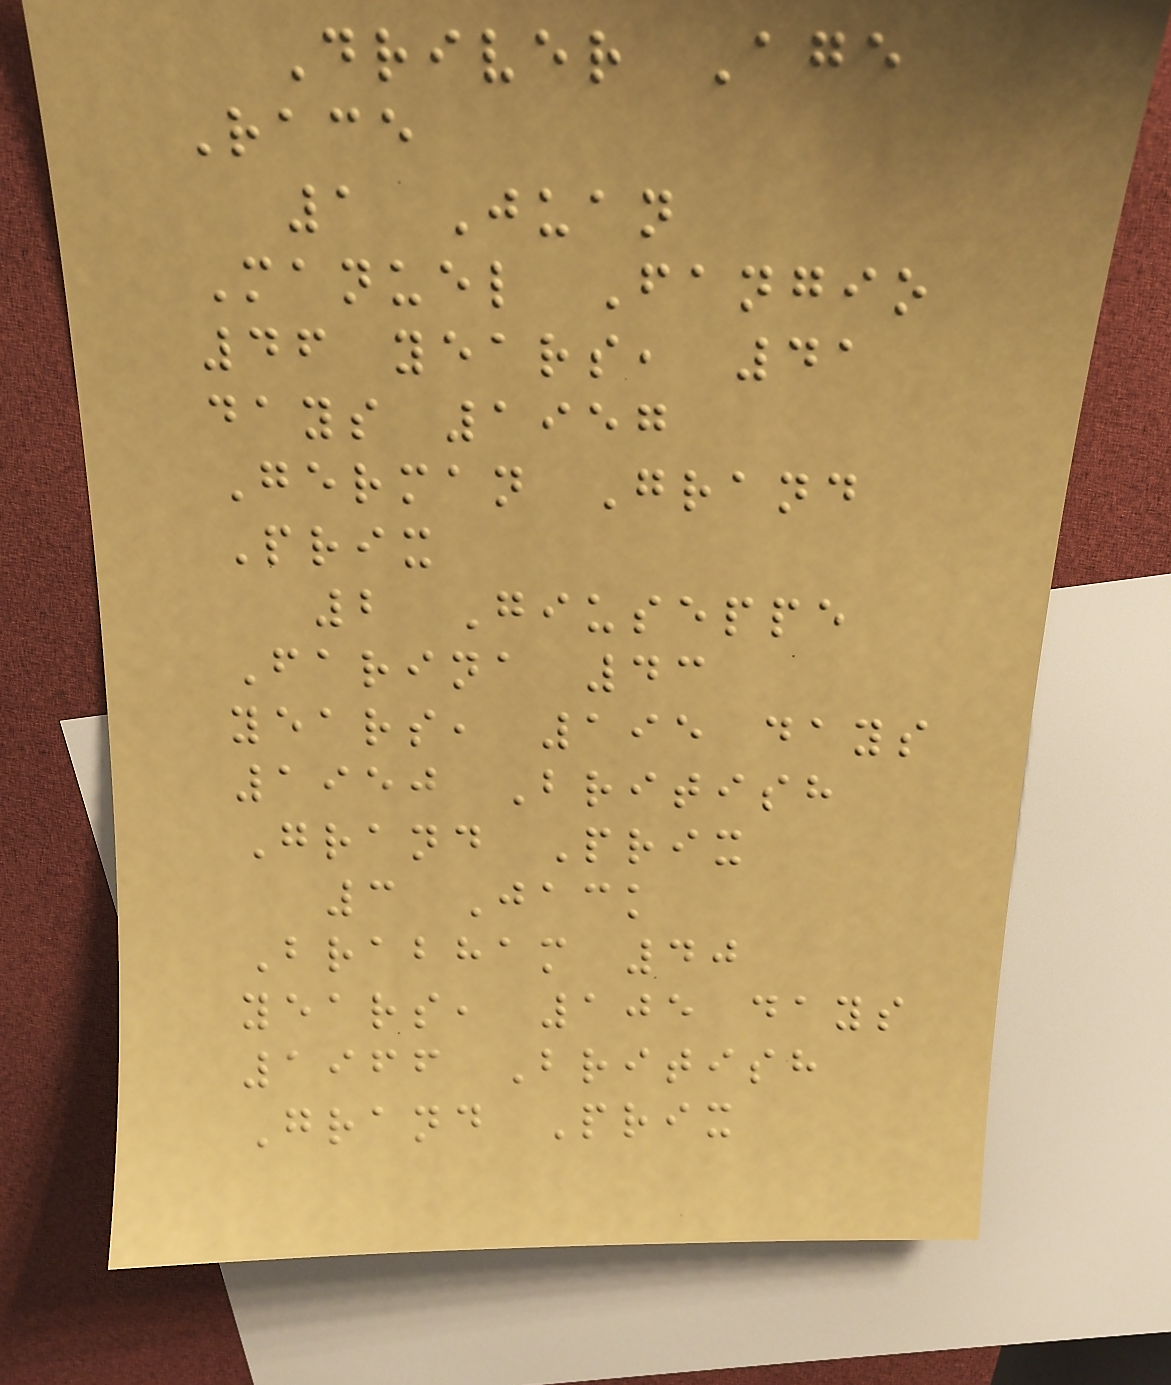Driver Age
Race
1 Juan
Manuel Fangio
46 years, 41
days 1957
German Grand
Prix
2 Giuseppe
Farina 43
years, 195 days
1950 British
Grand Prix
3 Jack
Brabham 40
years, 105 days
1966 British
Grand Prix
